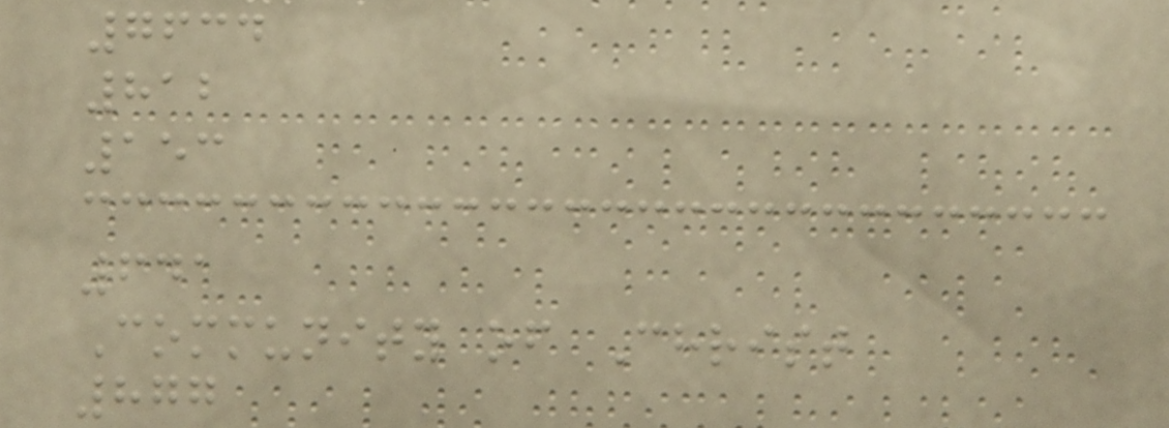7634
812
153
641
Community of Christ
877
